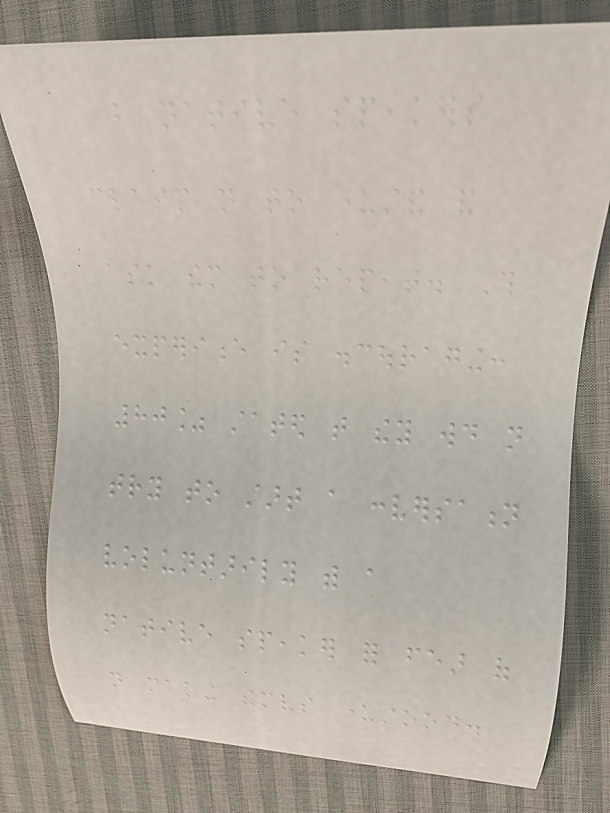but native speakers
claim not to understand and
ask them to repeat. This
experience is discouraging:
80% stated that they would not
try to start a conversation
voluntarily with a
native speaker for fear of
not making themselves understood.
